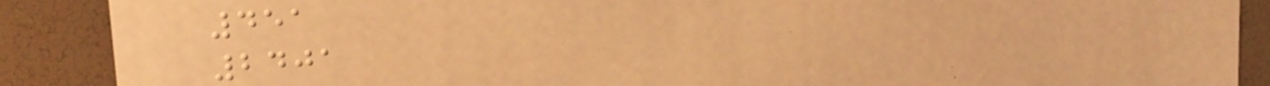451
2401
